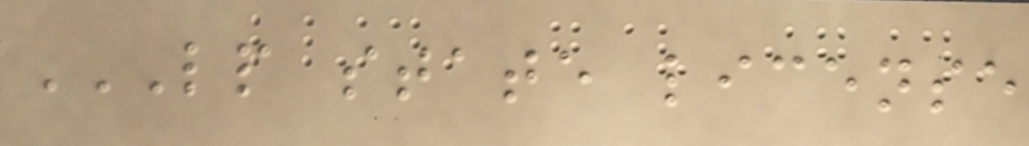LP STATE LICENSE
